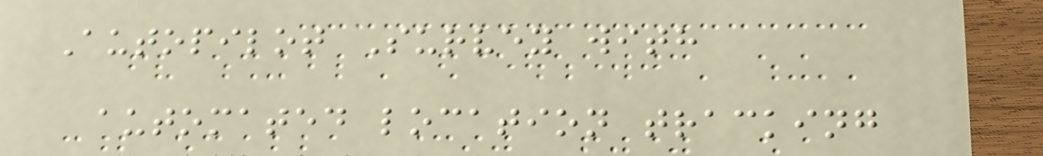Autopilot Survey with
automated location tracking
